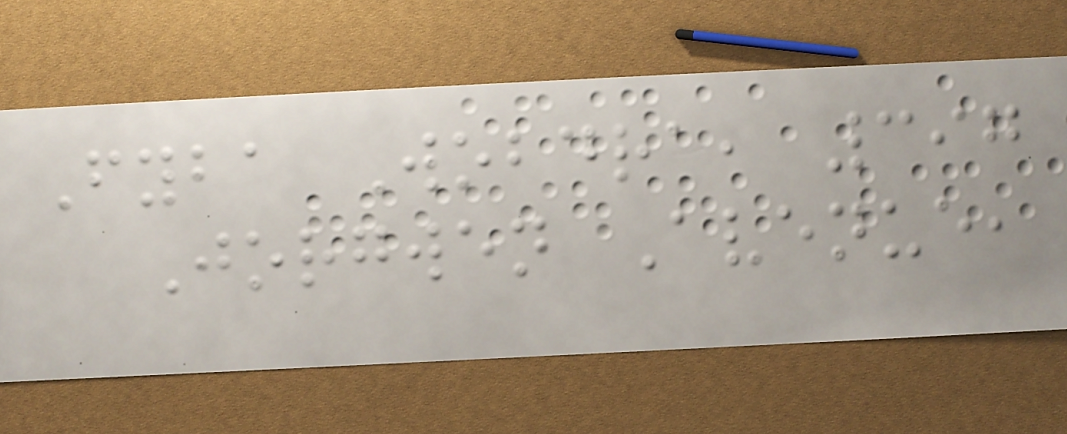Fyba Wobdra, 397
Jorgwen Avenue,
